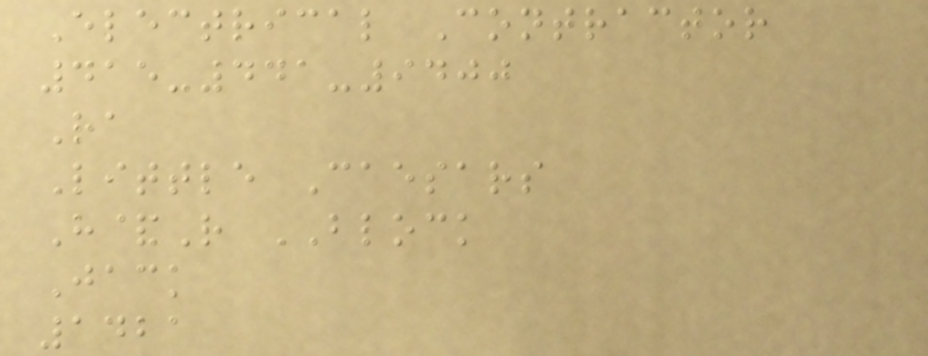Electrical Contractor
415-441-9400
Ra
Little Caesars
H&R BLOCK
Jack
1421
